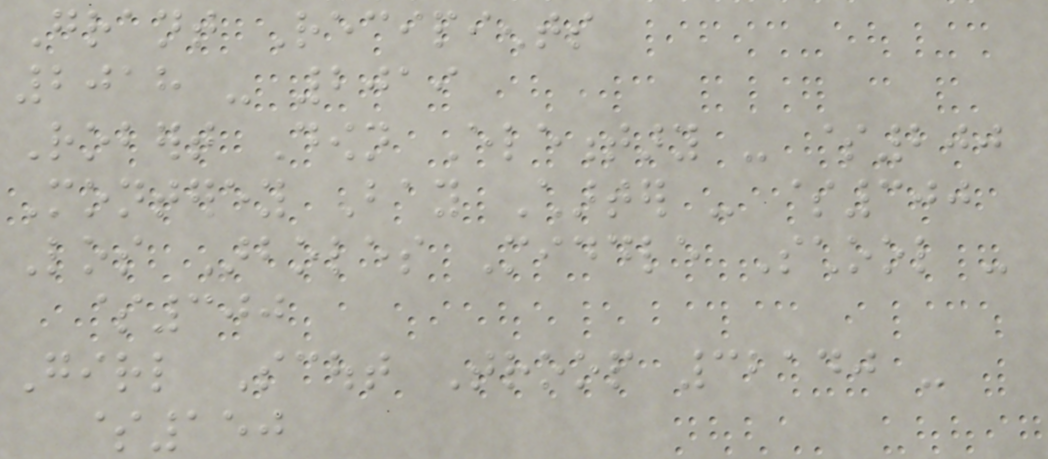Grant Recipients
2018 - 2019
Robert Down Elementary - $200
Monterey Bay Charter - $300
Los Arboles Middle School -
$300
Girl Scout Troop 32140 -
$150
